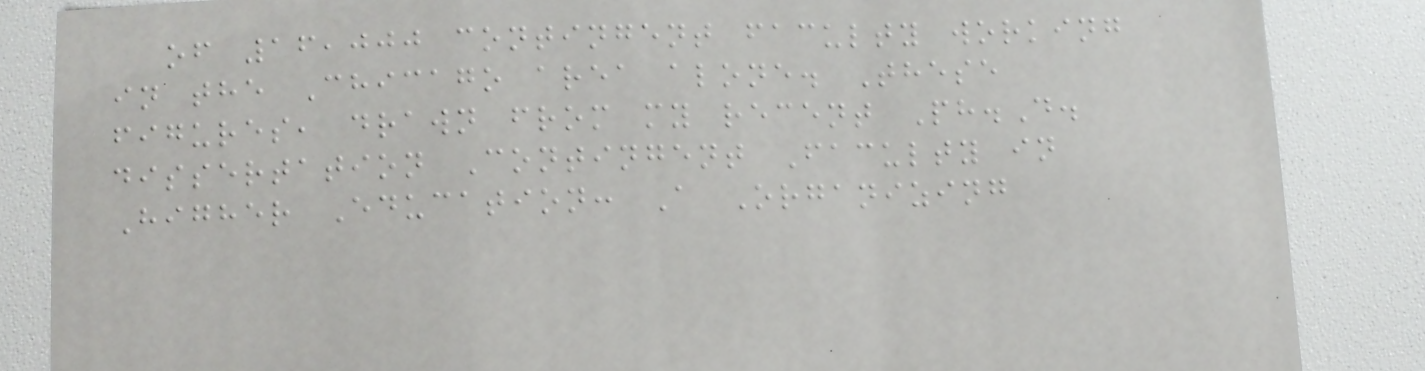of 16,000 contingent faculty working
in the Chicago area alone. These
figures, drawn from my recent Ph.D.
dissertation Contingent Faculty in
Higher Education: A Organizing
